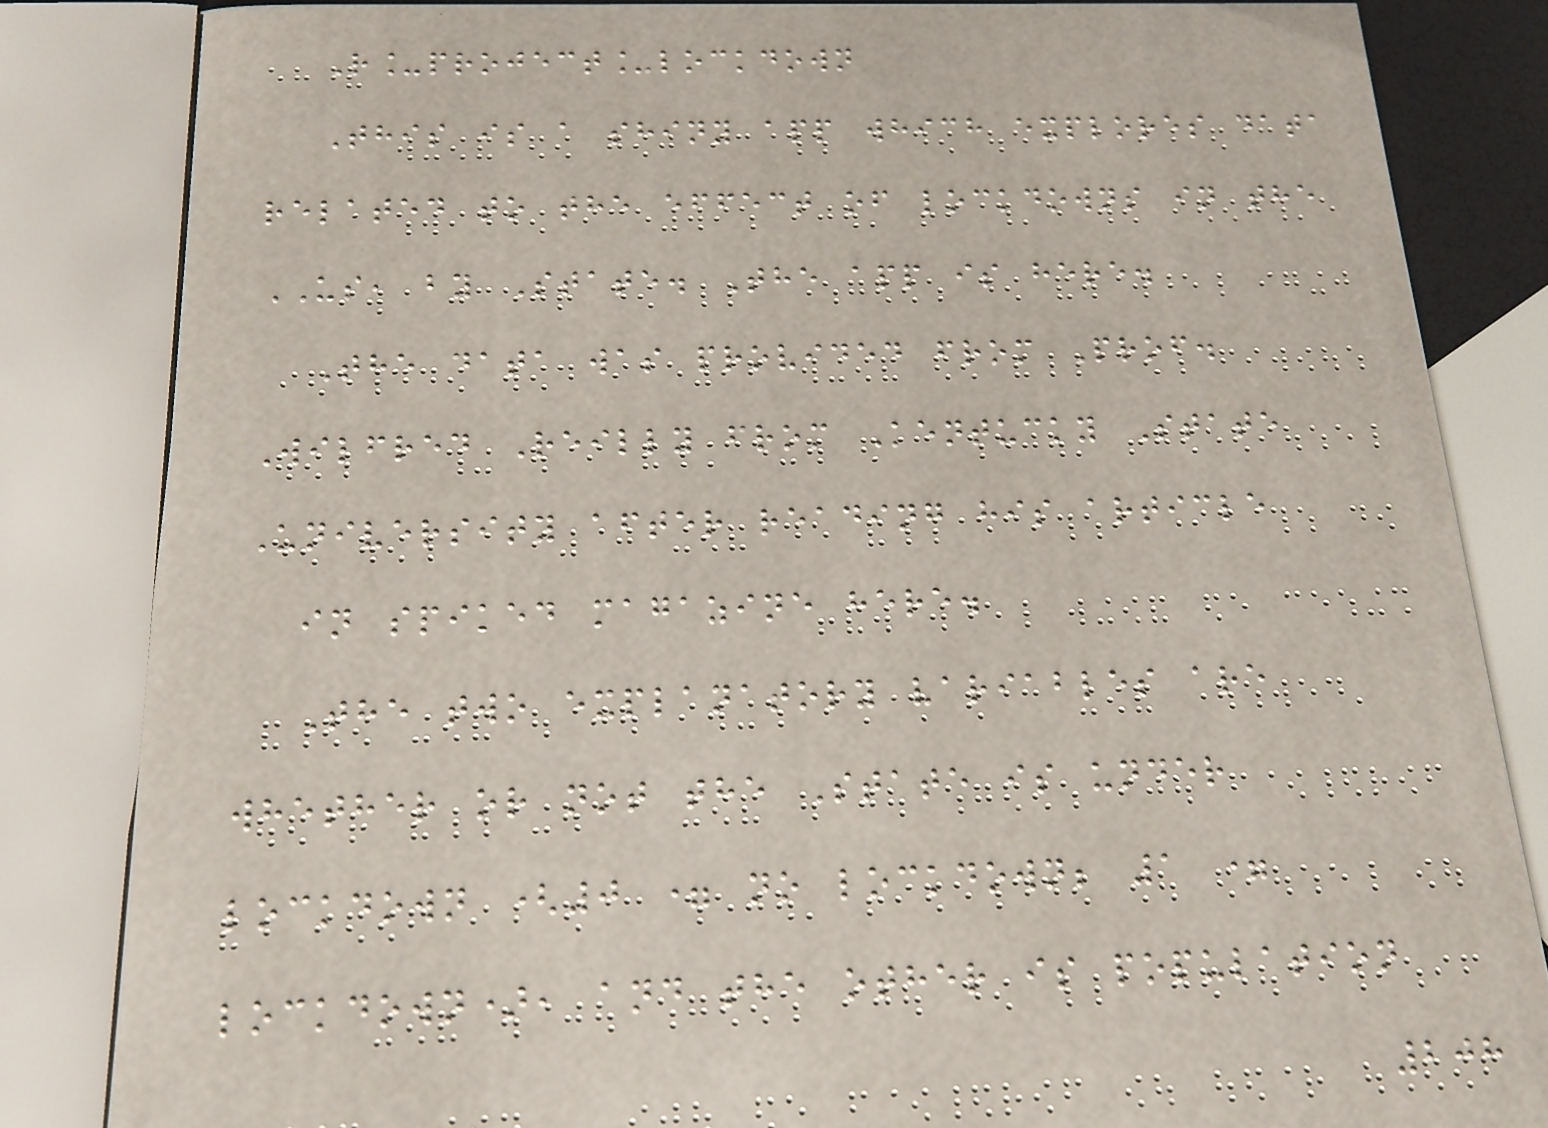R_project_lockdown
This is a shiny app which explores data
related to the effect of lockdowns in the
US, by State. The app is here.
The data was provided from Prof.
Wilfred Reilly from Kentucky State
University after reading his article
in spiked magazine here.
The two explanatory variables are
whether or not the State is under
lockdown (0 = no lockdown; 1 =
lockdown), and the other is population
208
